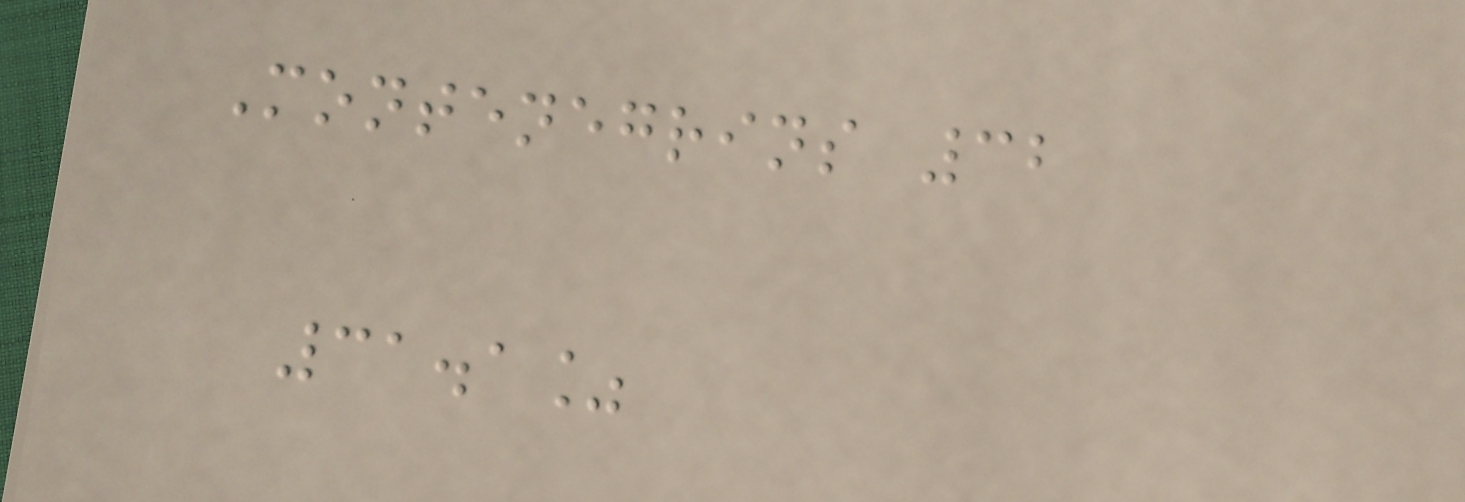Montenegrins 32
31.1%
